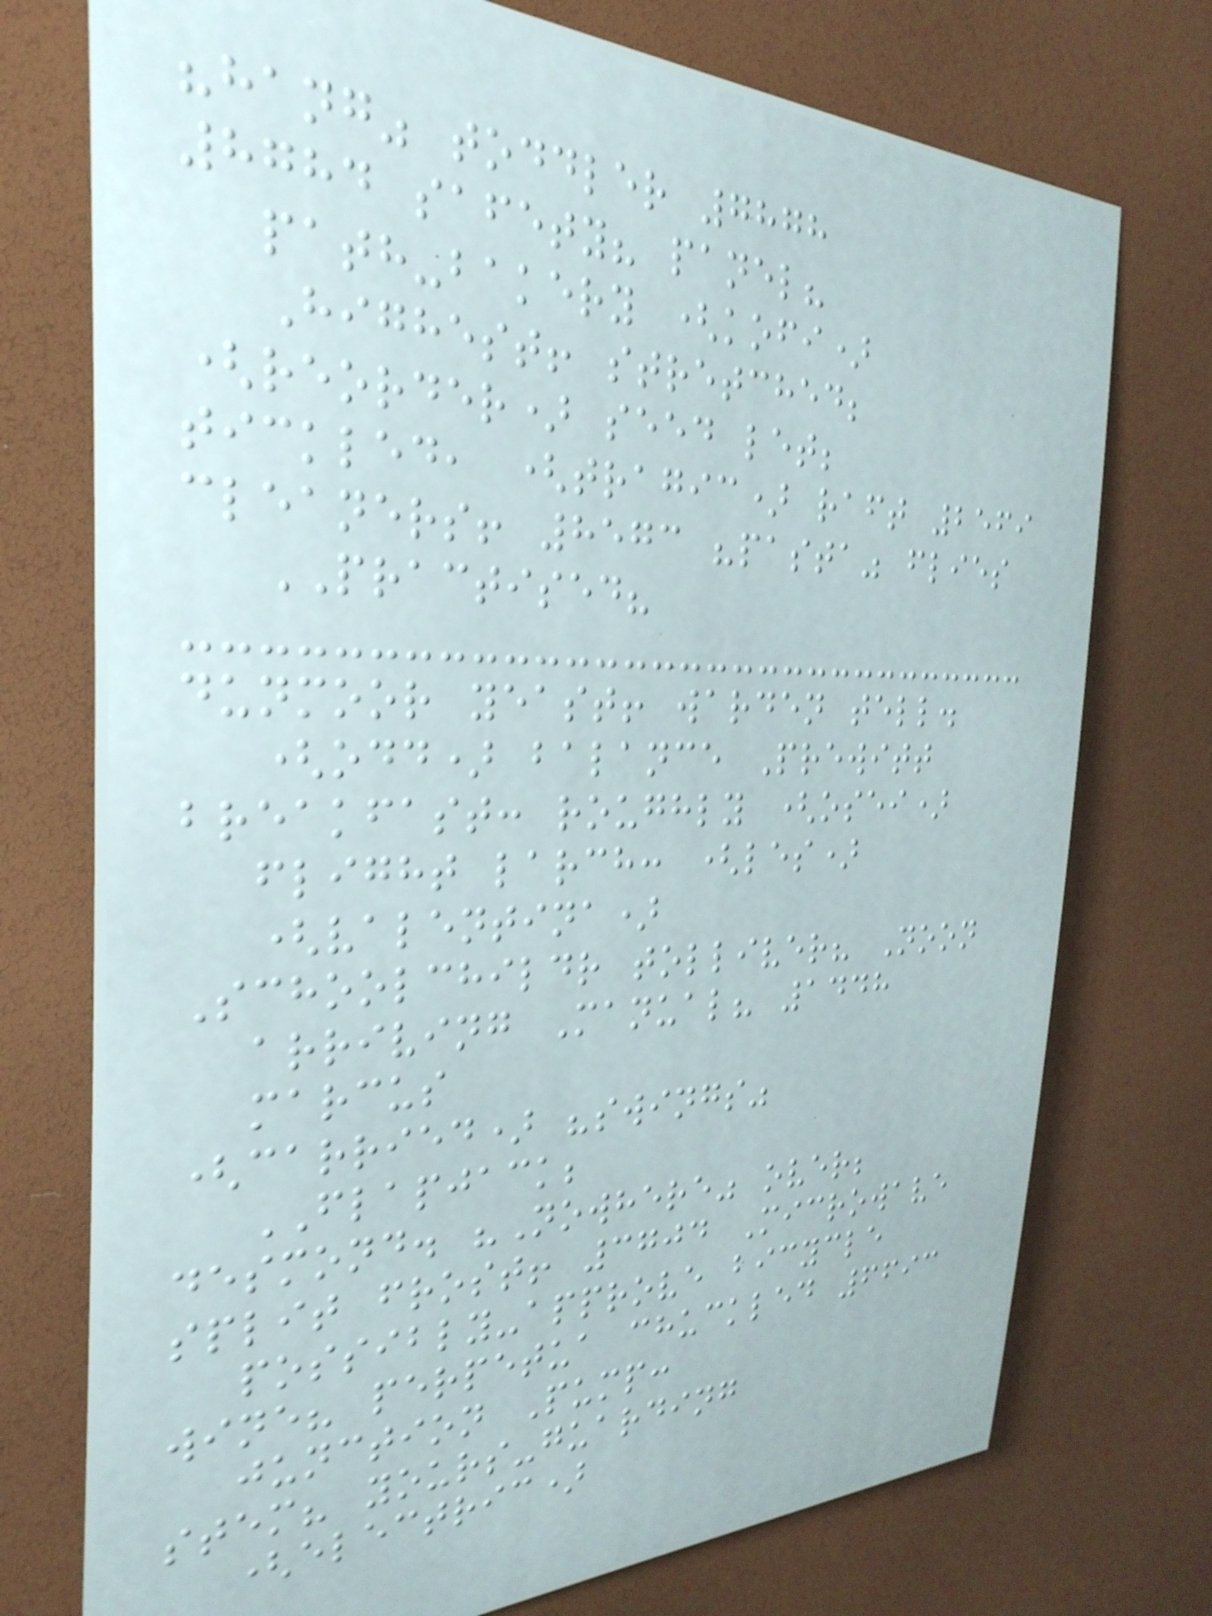"hang" toddler 7878
8784 safety? panel?
path-bakery (kofi)
Highest! stretched;
(reorder) seed let;
tickled, (tragic) raft 2569
cleaners! 8573 "pasta" flies
PRACTISED?
dunmoor yeast! warden tell.
(odd) balance Prewitt
breakfast: roughly (osei)
flight larch: (les)
(valentina)
Schoolchildr tolliver? Noon
arriving Manual? 1448
marcus
(carried) "swings"
FLAPJACK;
desmond. "Nowhere" over;
split frost! 3704 Microwave
possibly-approve bicycle
wine? perpetua chuckled 6693
junction Pump:
stem? yours-guarding
(electric)
